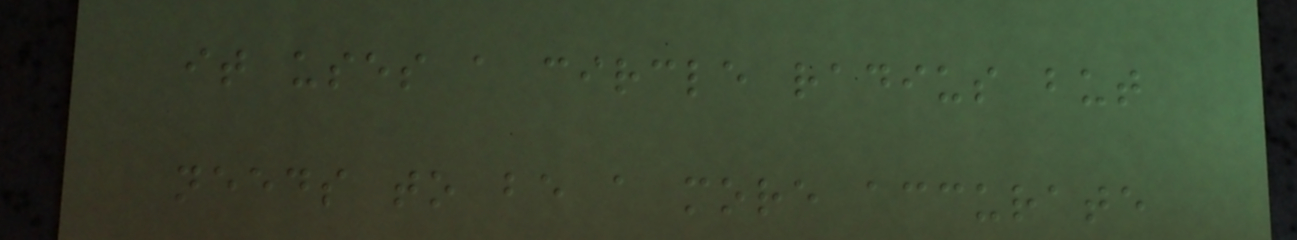it uses a circle radius but
needs to be a more accurate
